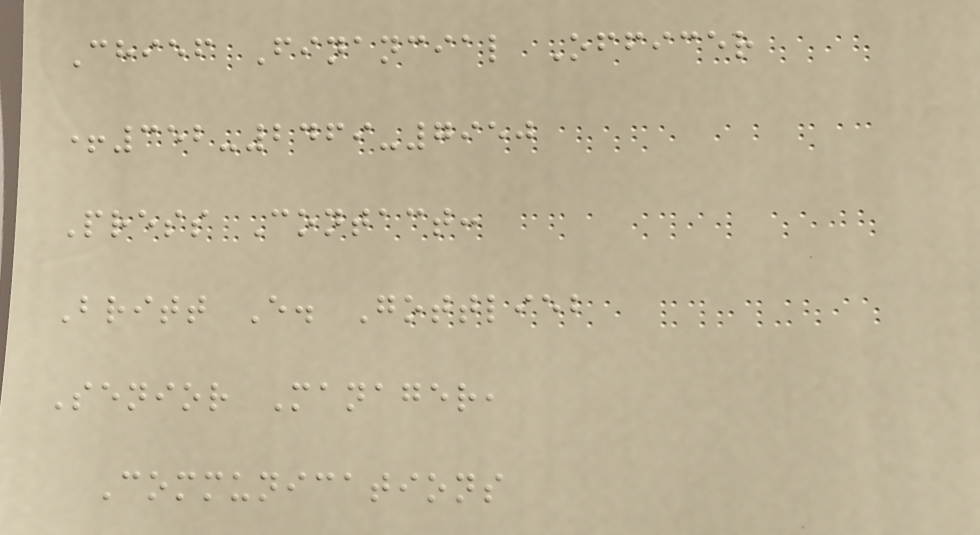Chief Financial Officer
+352-2469-7950
Press Contact:
Britt E. Gottlieb
Senior Manager,
Communications
